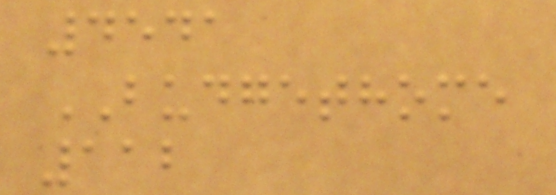4541
BUDGETHOME
112
